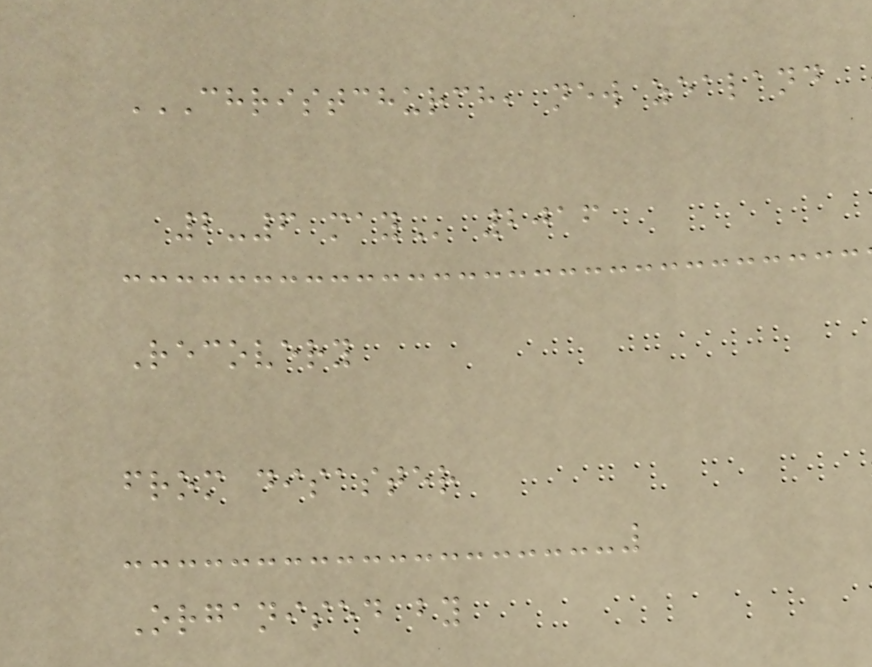CHRISTCHURCH, NEW ZEALAND
2-6 MAY 2016
Recovery
from disaster
Organised by
